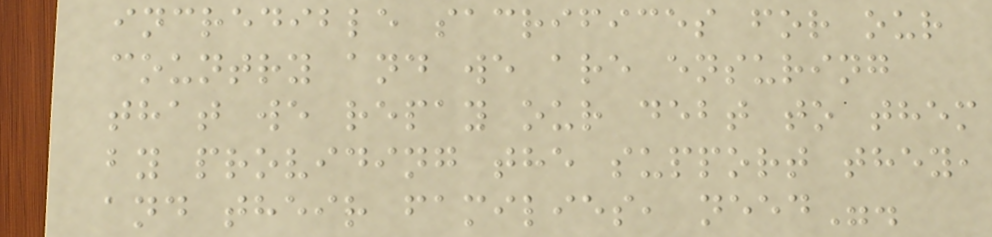incredible sacrifices for our
country and we are ensuring
that we repay our debt to them
by providing the support they,
and their families, need".
